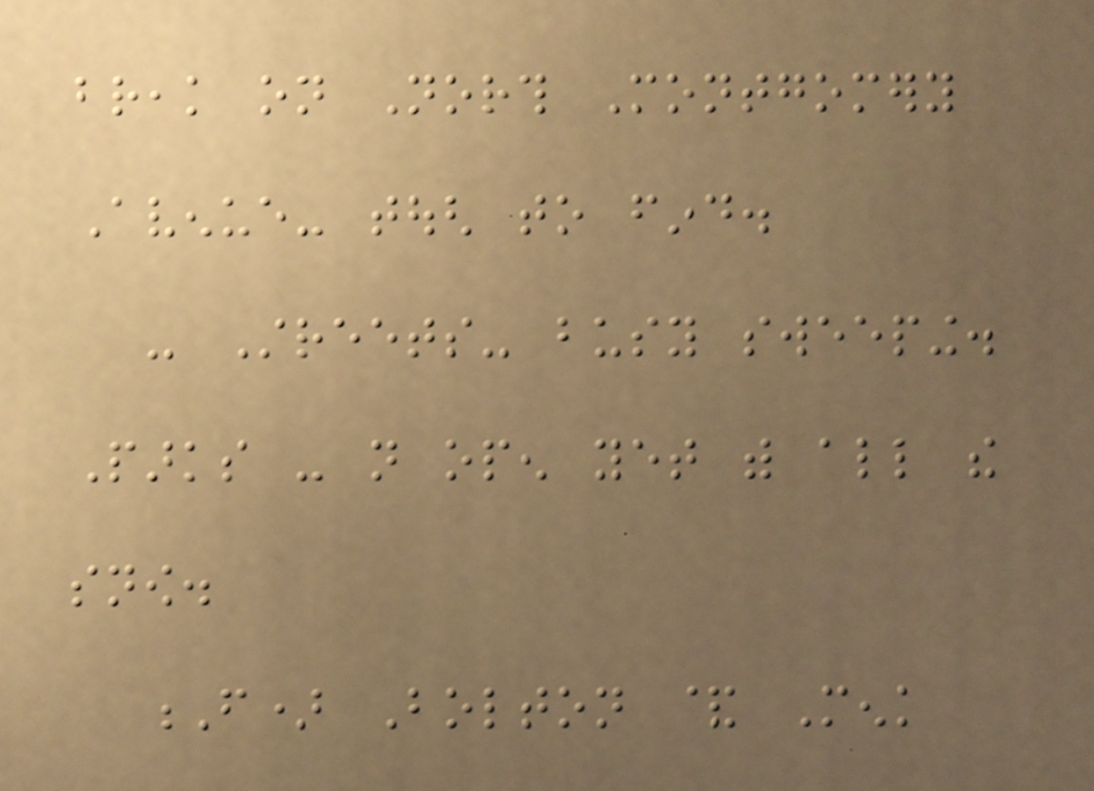break on North Montgomery
Avenue- tough to find.
- Streets- busy sweeping.
Parks - not open yet with all the
snow.
F) Bolton & Menk
